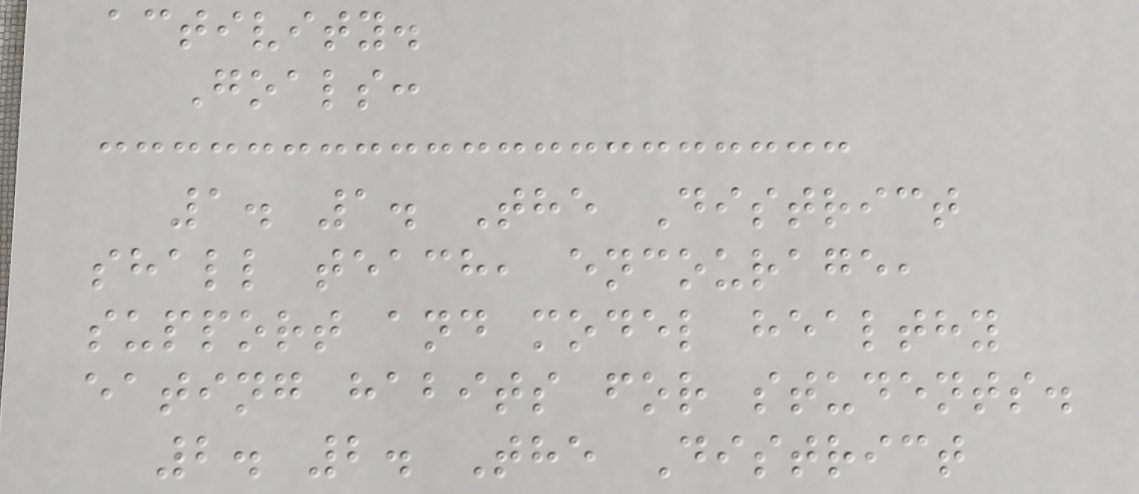activity.
Goals:
1. 1. The District
shall teach, encourage,
support and model healthy
eating habits for students.
2. 2. The District
